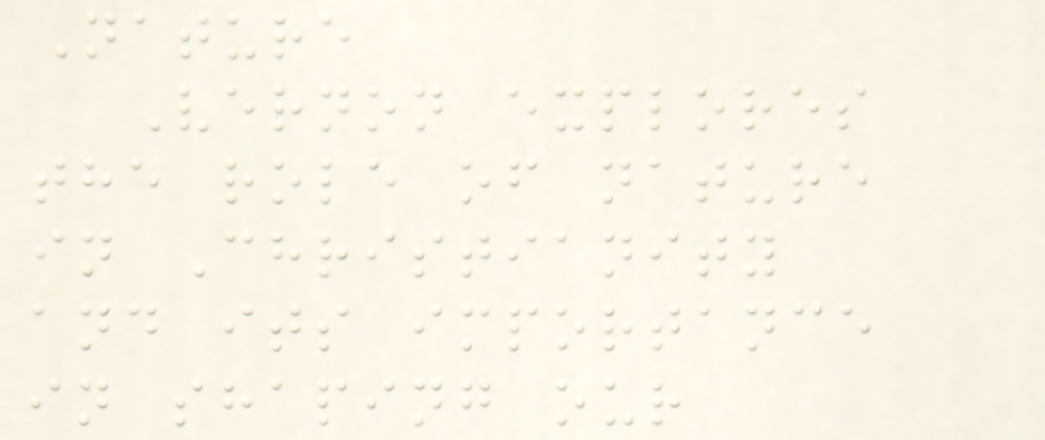Nature
Vernon explores
the role of nature
in Christianity
and its importance
in shaping our
